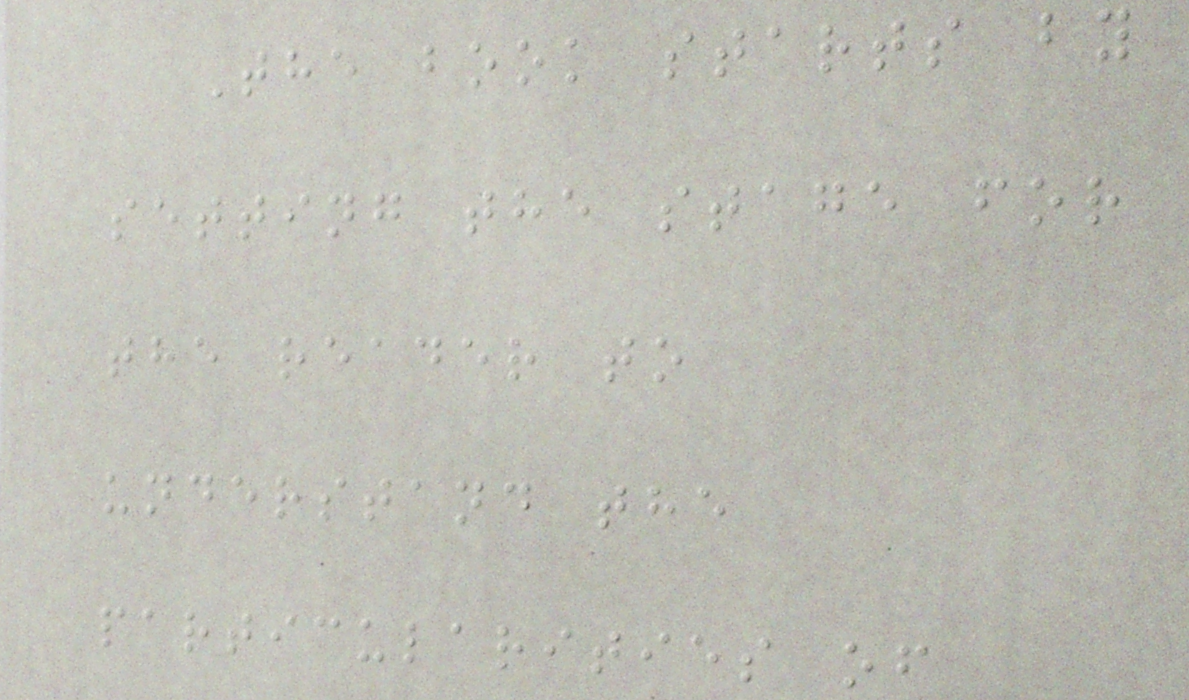The book starts by
setting the stage for
the reader to
understand the
particularities of
